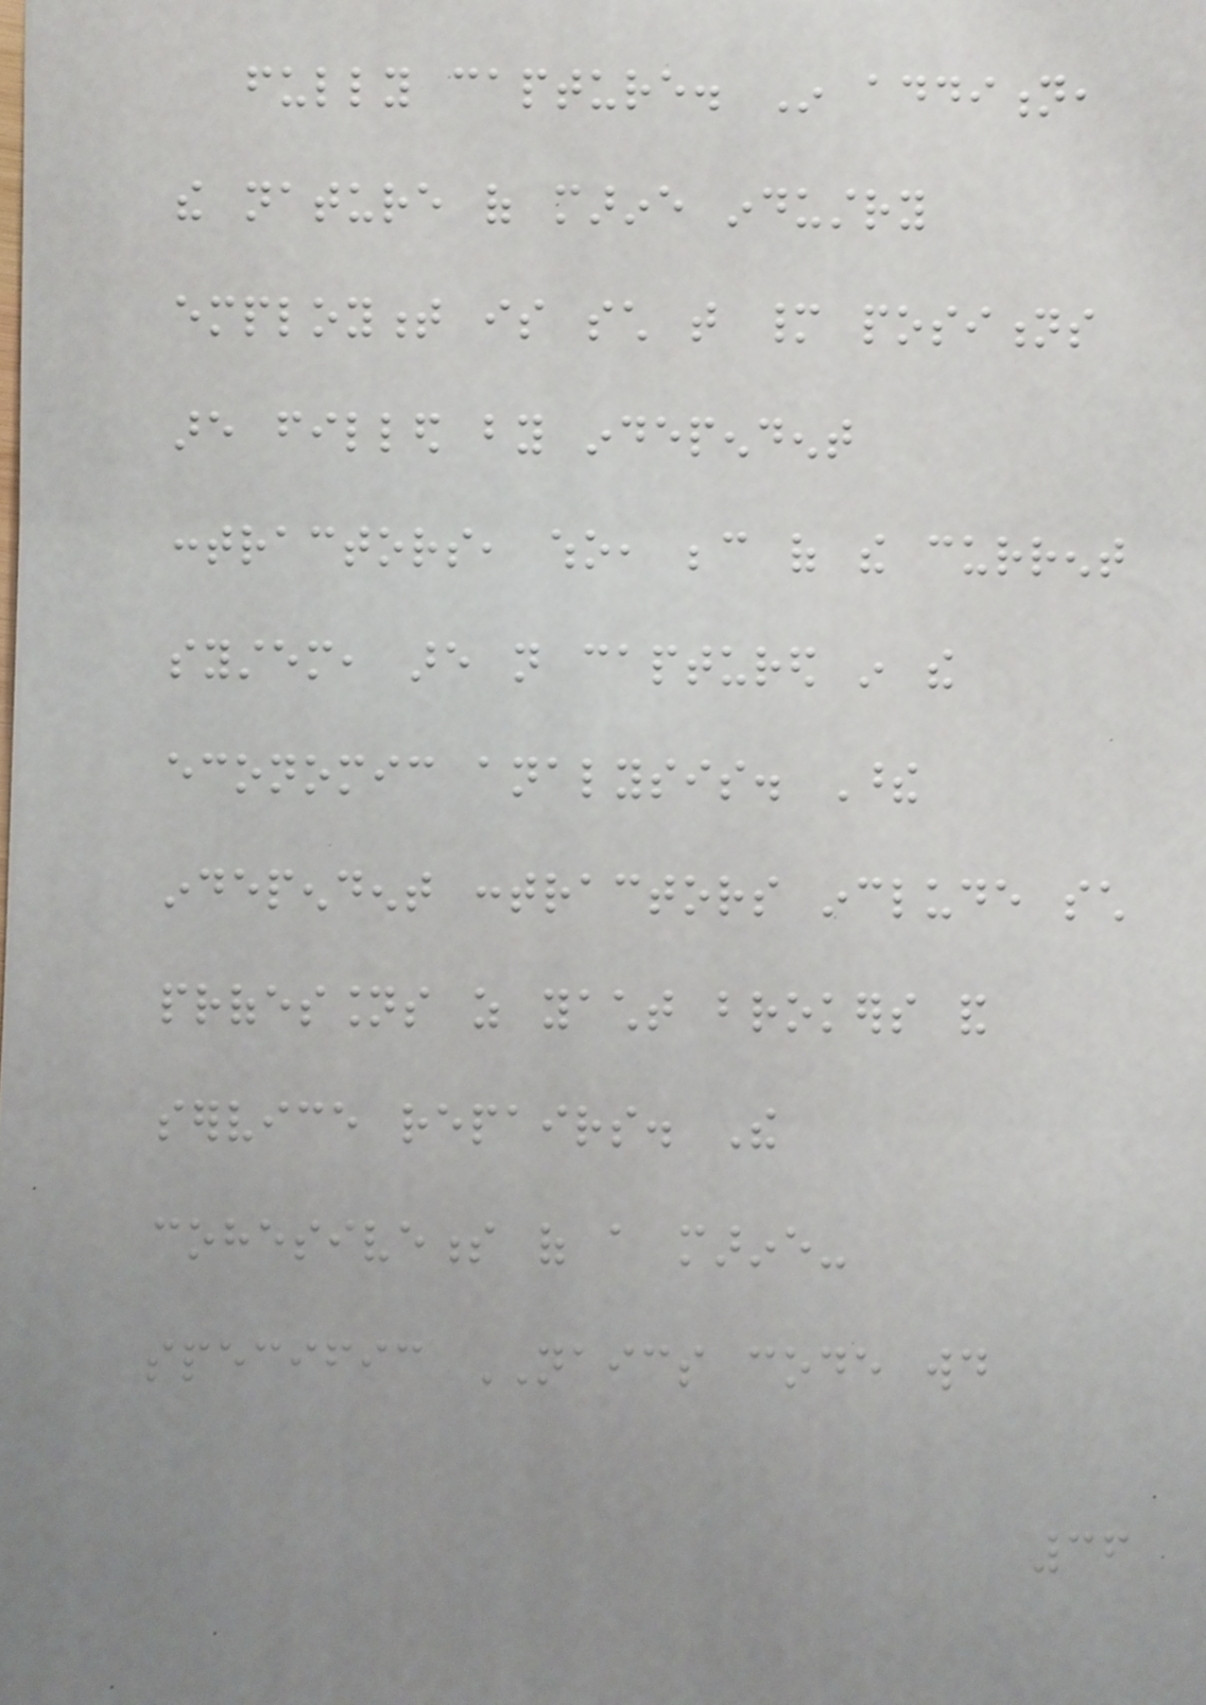fully capture. In addition,
the nature of marine industry
employment is such that many positions
are filled by independent
contractors, who, because of the current
system, are not captured in the
economic analysis. These
independent contractors include such
professions as yacht brokers and
service repairs. The
cohesiveness of a marine-
specific NAICS code would
36
